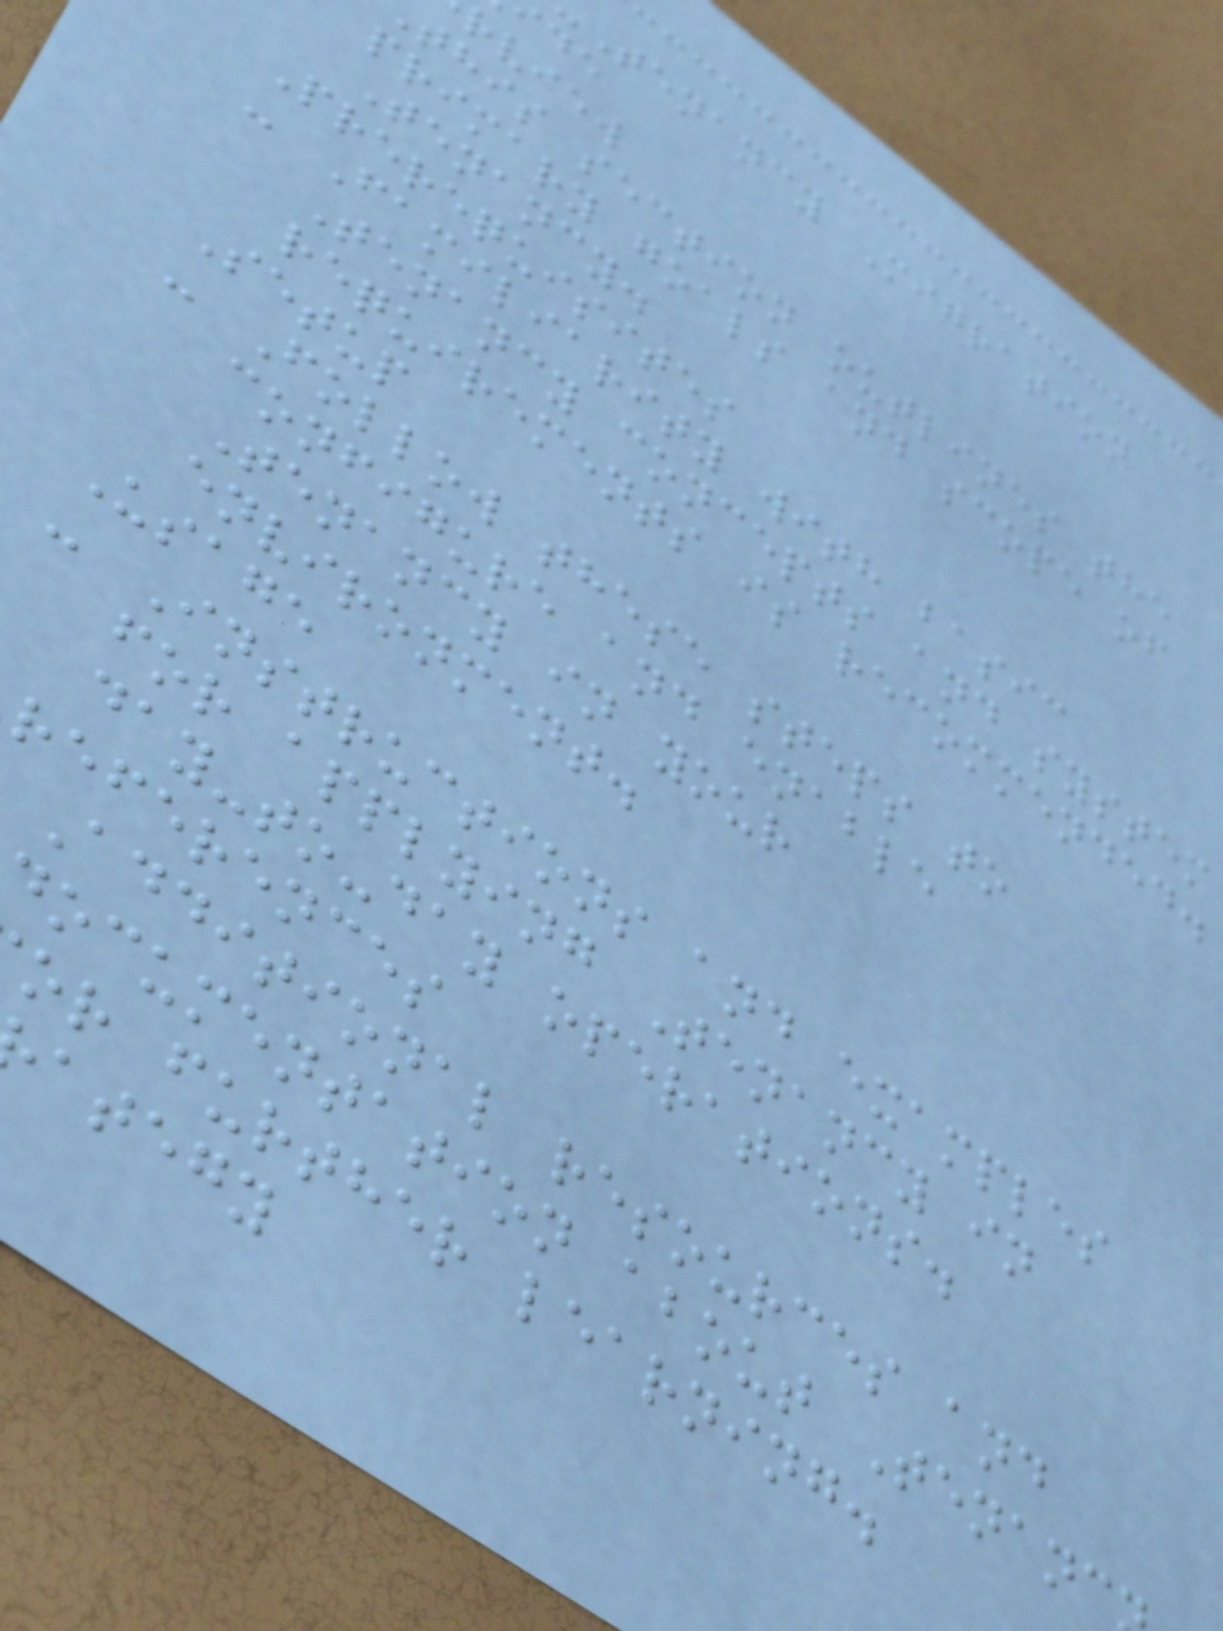Tenancy Migration
rview
this section outlines the
primary goals and scope of
Tenancy.
Prerequisites
- Familiarity with basic
Tenancy concepts and system
requirements is recommended.
Setup
- Follow these steps to
configure and enable
Tenancy in your
environment.
Usage
- Instructions and examples
for applying Tenancy in
day-to-day operations.
references
Additional resources and
documentation about Tenanc
or further learning.
ategy
